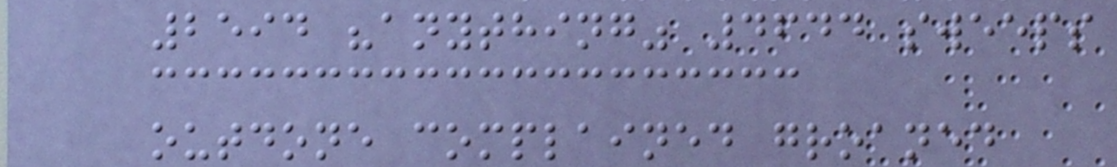2594 "anything" 4644 sweeps
outdone complained groaned
